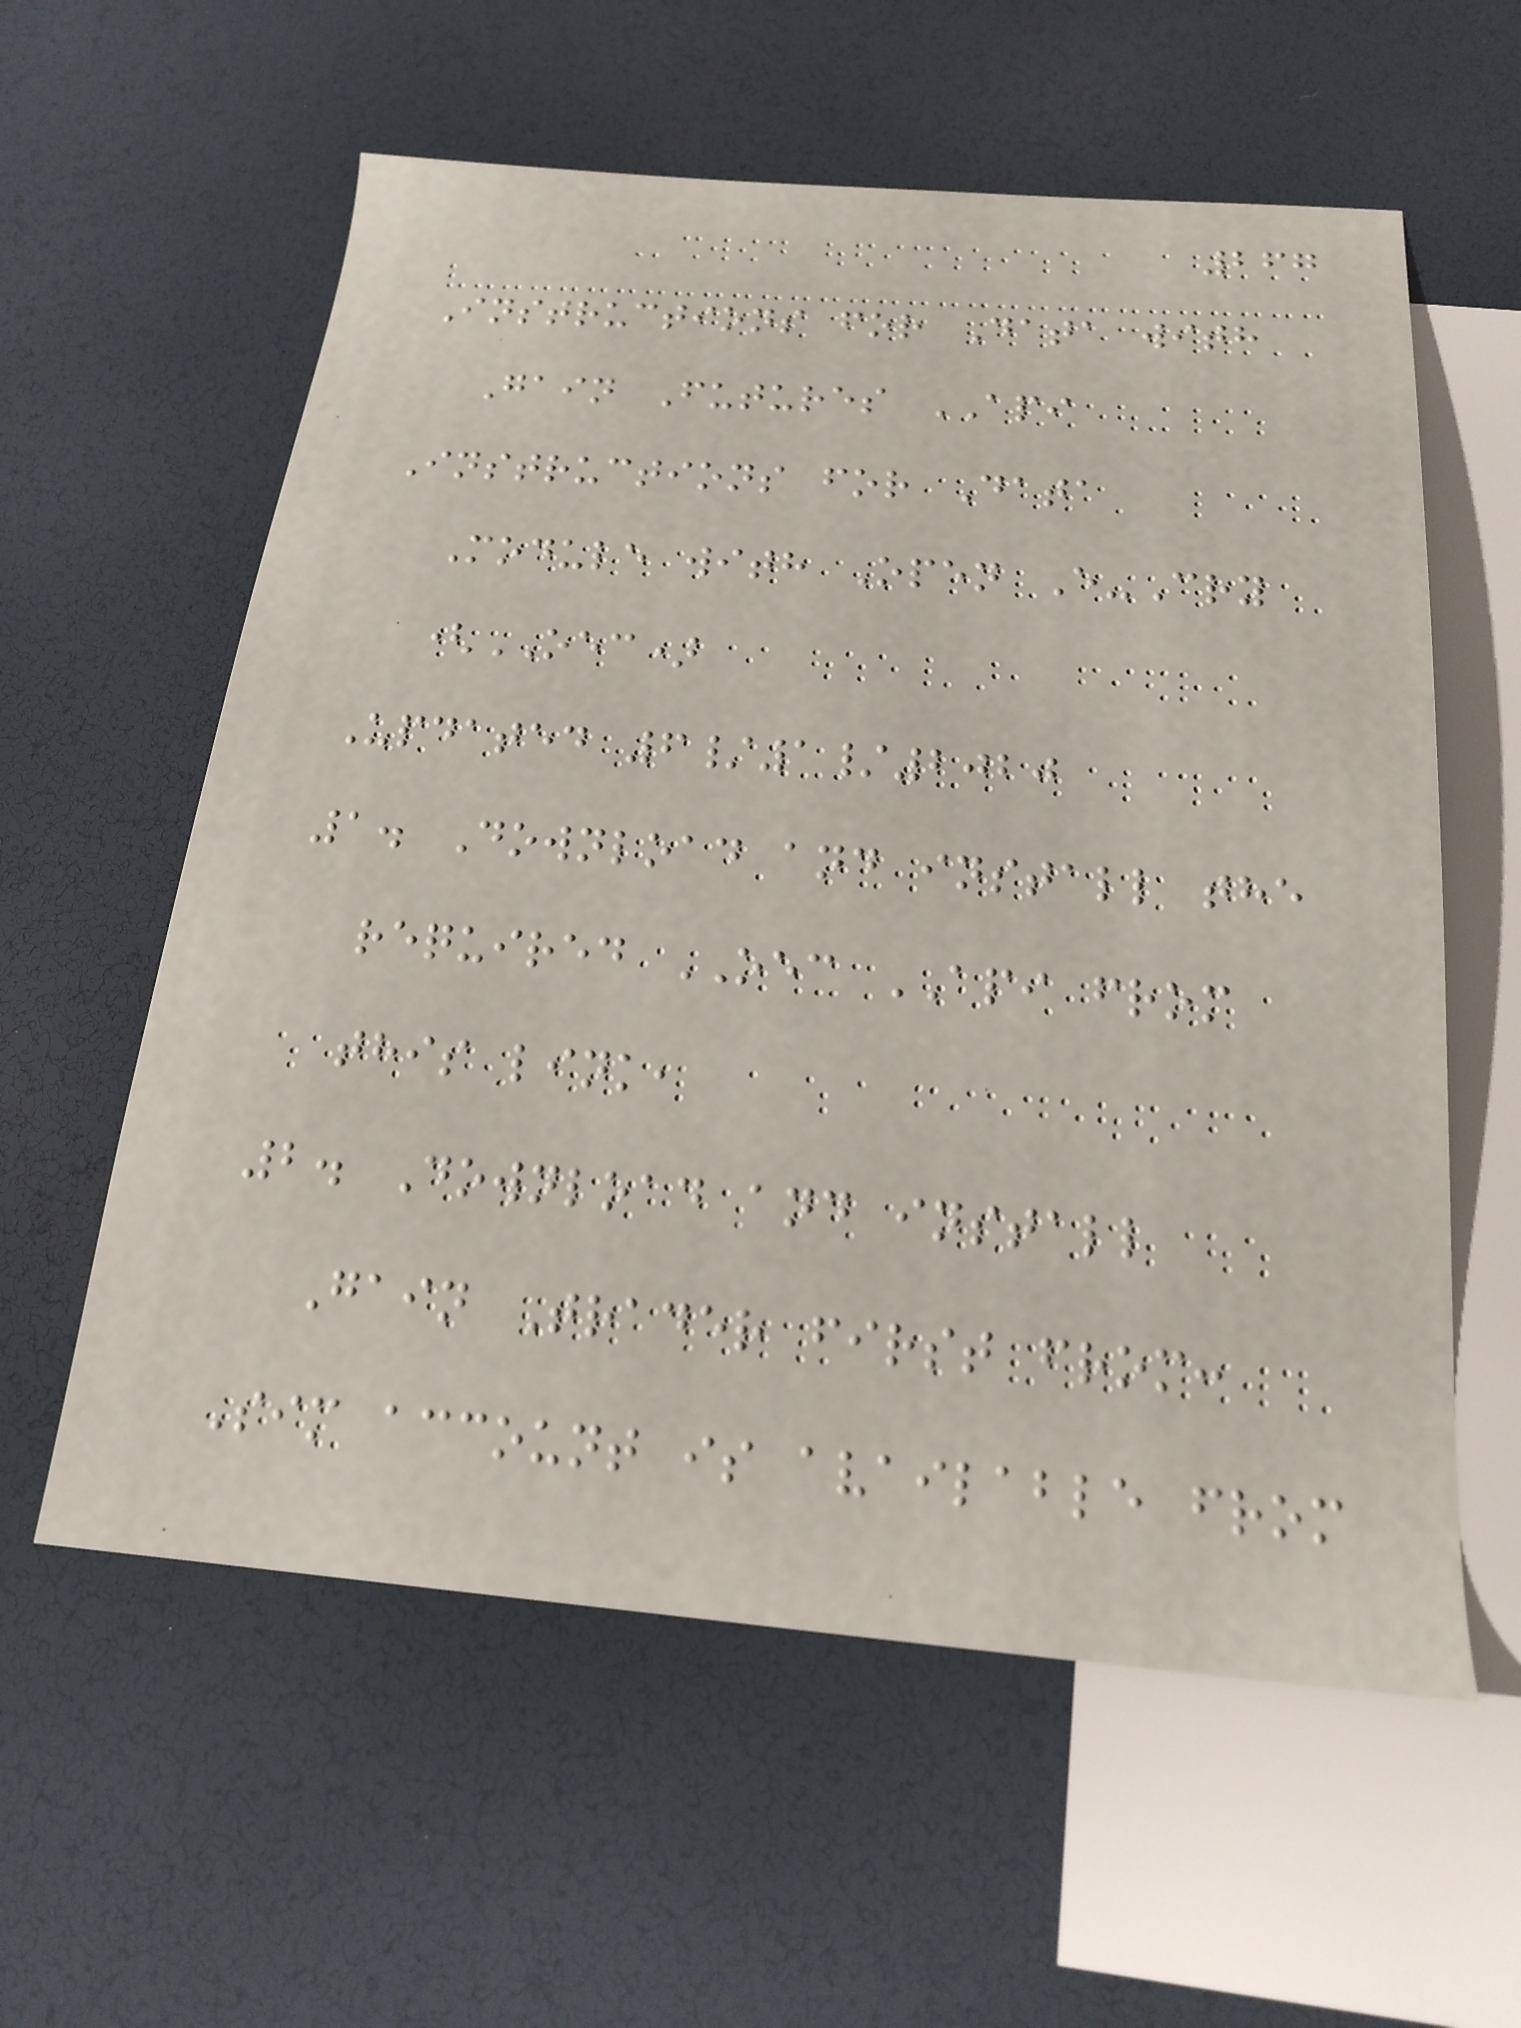267
Instructions for Data with
Gain Futures API
Instructions for Data
Module with Open E-Cry
(OEC)
Updated 6/1/2020
1. Download and install the
required OEC API from
this link,
2. Download and install
Gain Trader first from:
Sim account is available from
